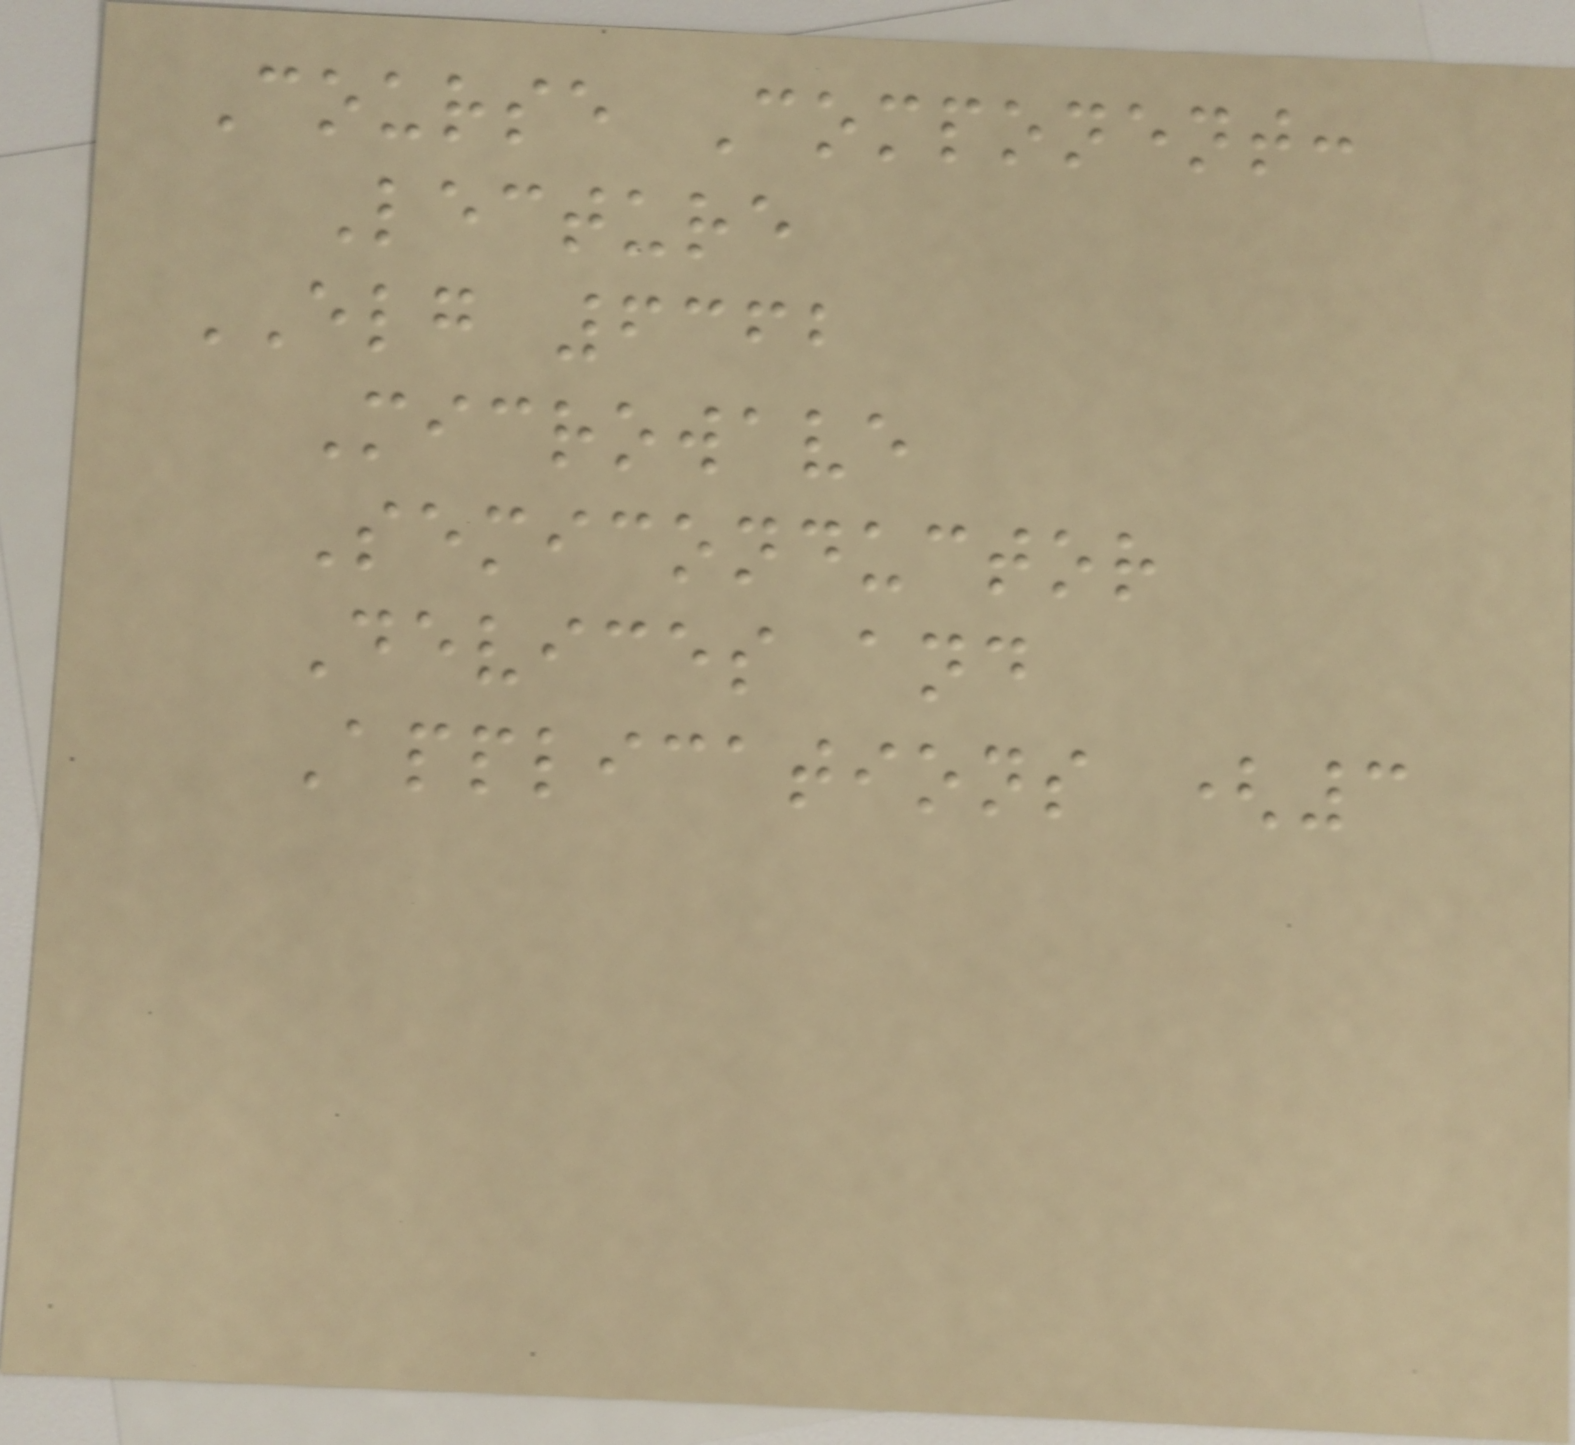Course Component:
Lecture
ELG 6362
Microwave
Semiconductor
Devices and
Applications (3
